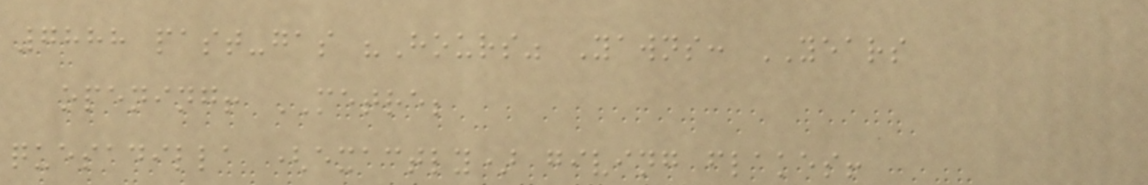7888 past-gas "Hours" Yawns: YEARS
opening! METRE;
quesadilla (exactly) giving flakes!
